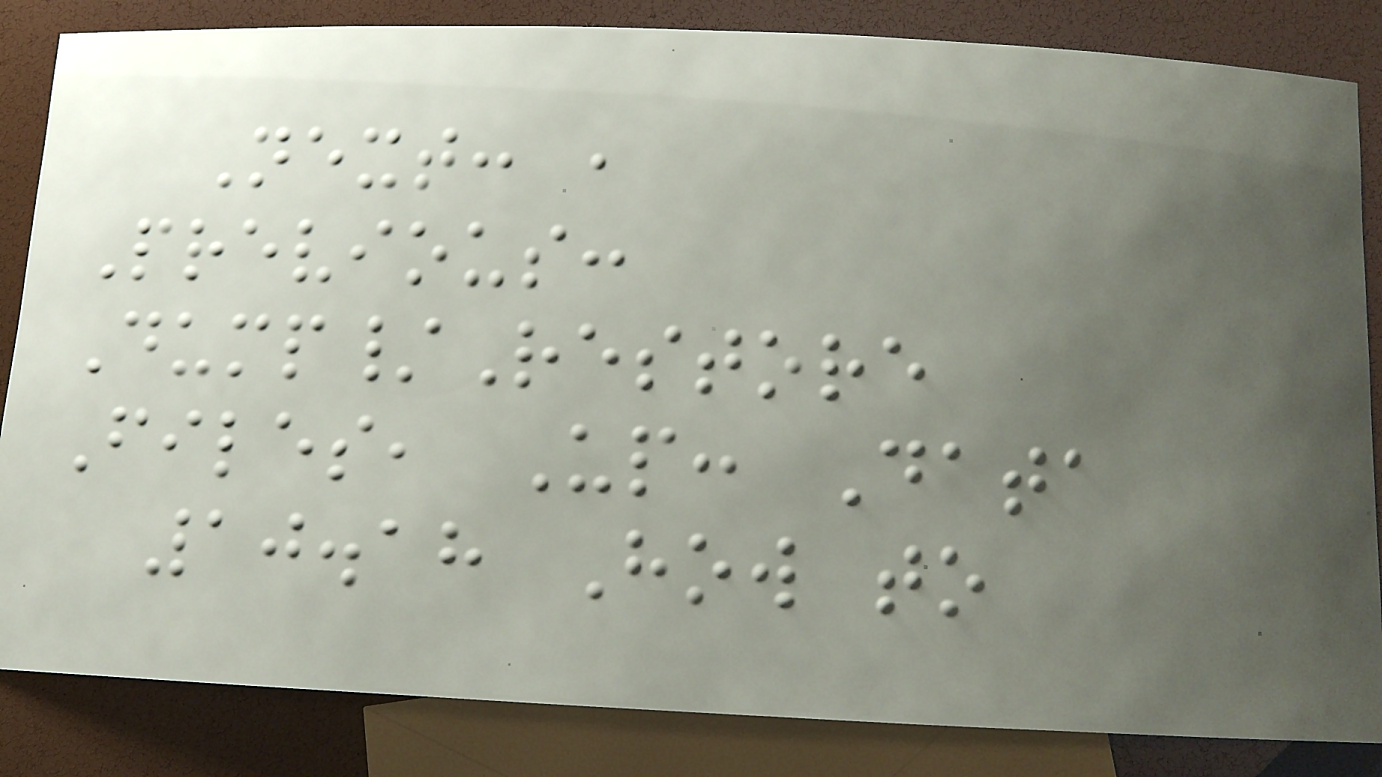Next: ,
Previous:
Dump/Restore
Files, Up: Data
10.18 How to
